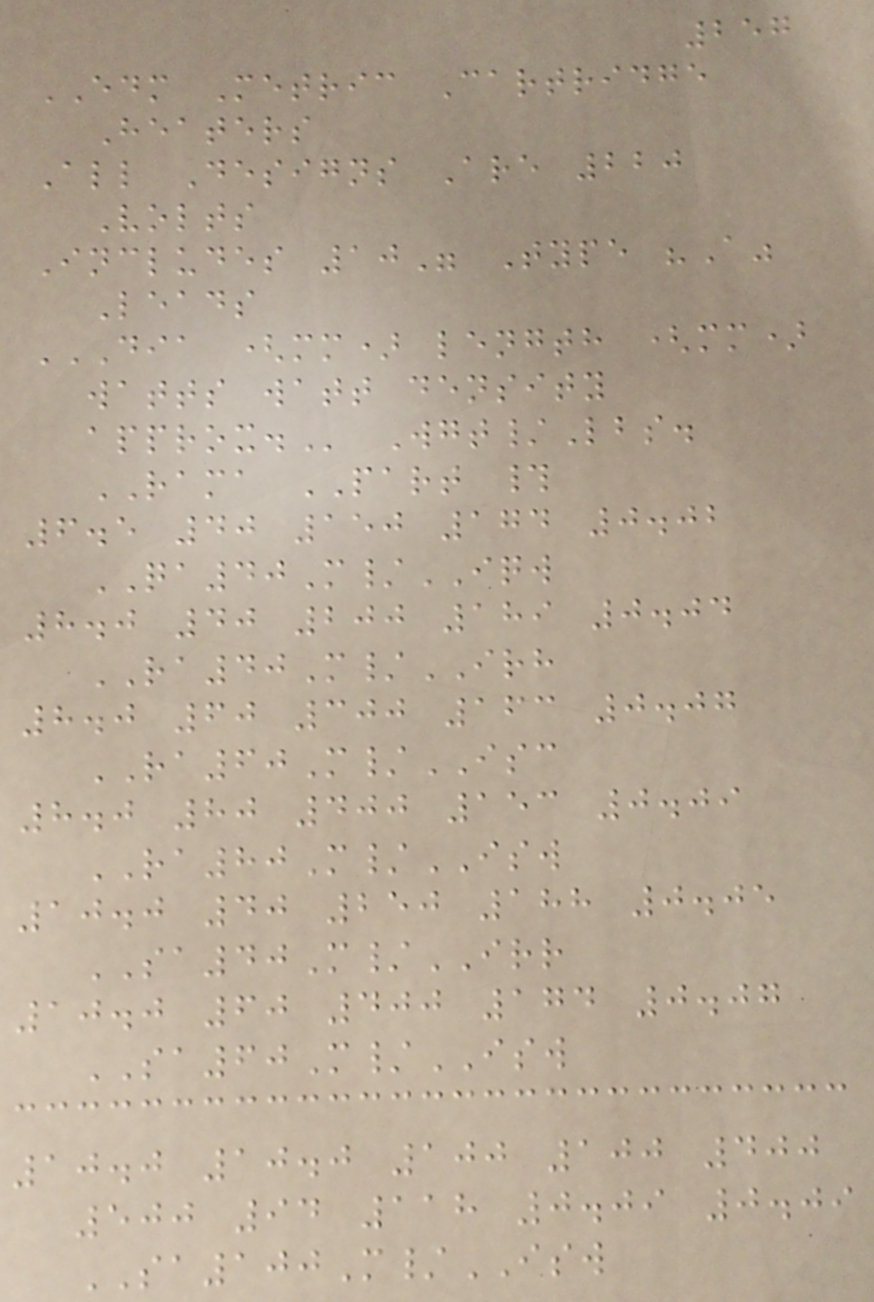257
EDM Metric Cartridge
Heaters
All Designs Are 220
Volts
Includes 10" Type "A"
Leads
DIA (MM) LENGTH (MM)
WATTS WATT DENSITY
APPROX. Wgt/Lbs.
RAMA PART #
6.5 40 150 174 0.02
QA40M/IQW
8.0 40 200 189 0.04
RA40M/IRH
8.0 60 300 163 0.07
RA60M/ISC
8.0 80 400 153 0.09
RA80M/ISW
10.0 40 250 188 0.05
SA40M/IRR
10.0 60 400 174 0.07
SA60M/ISW
10.0 10.0 100 100 400
500 94 118 0.09 0.09
SA100M/ISW
